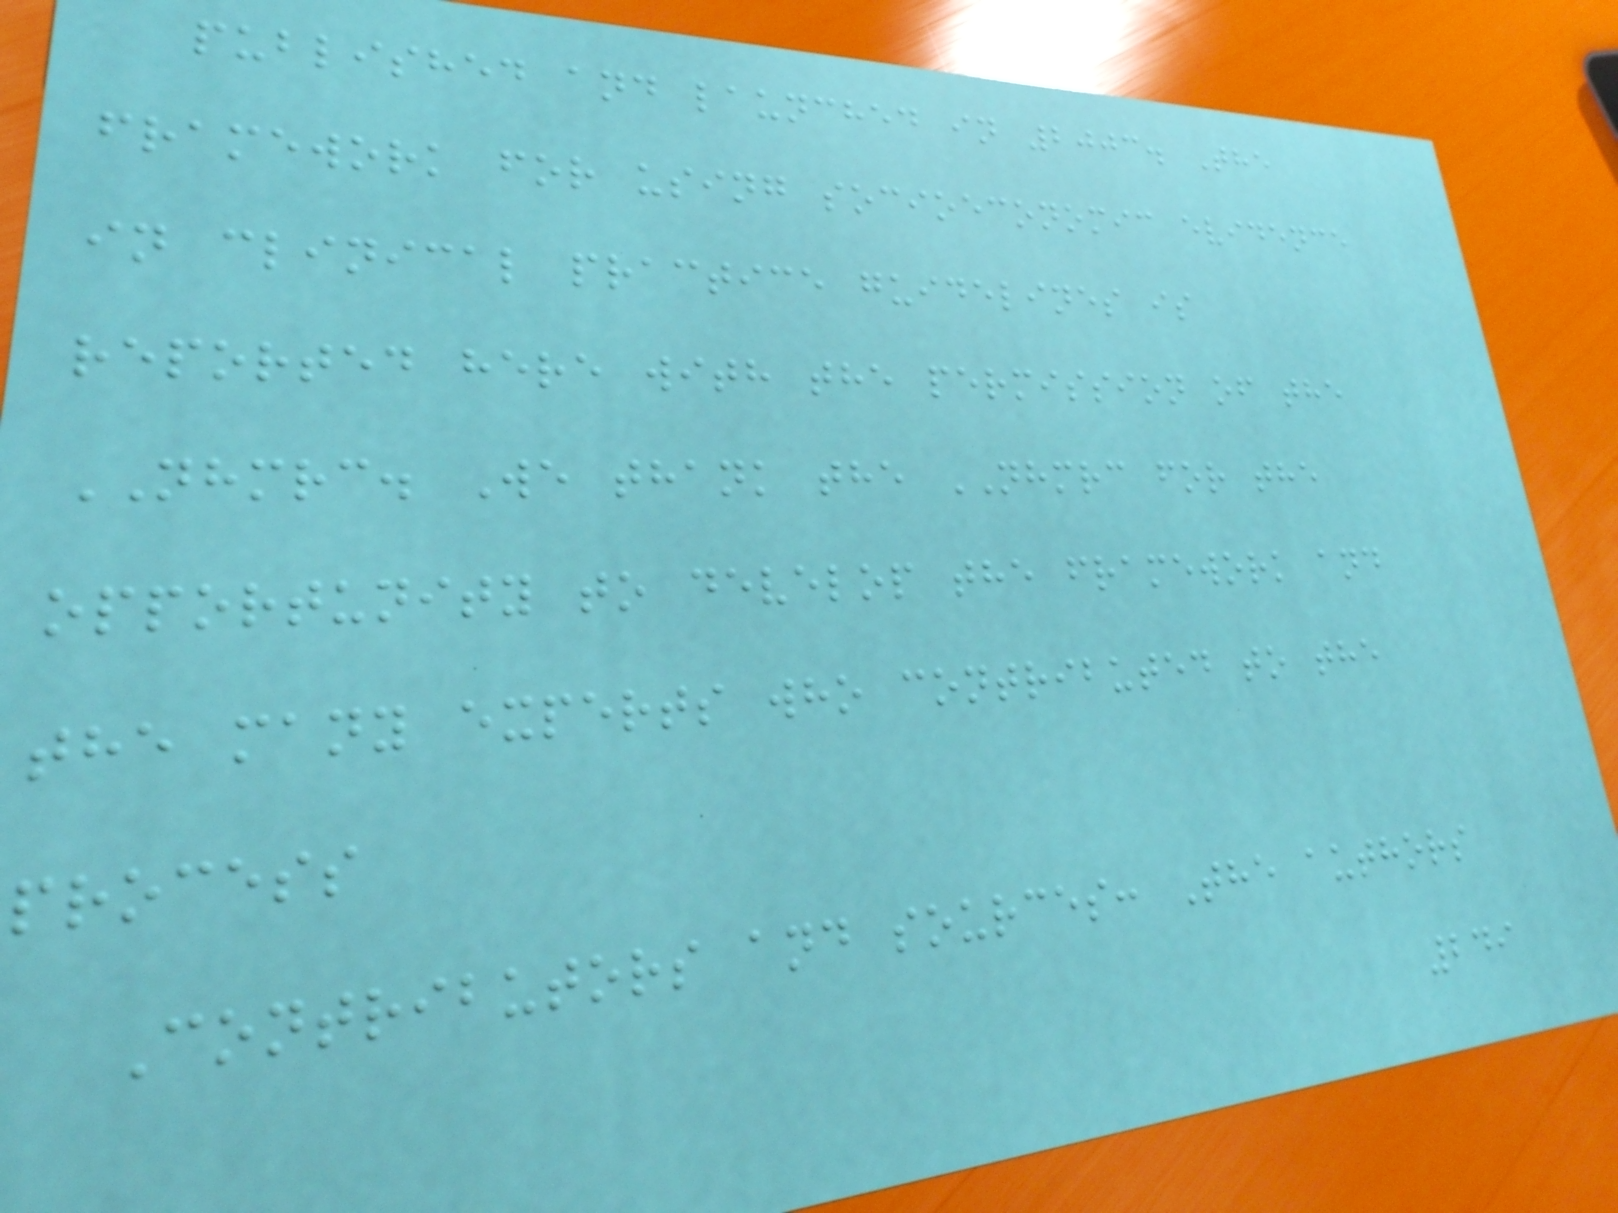published and launched in 2003. The
framework for using socioeconomic evidence
in clinical practice guidelines is
reported here with the permission of the
NHMRC. We thank the NHMRC for the
opportunity to develop the framework and
the many experts who contributed to the
process
Contributors and sources: The authors
249
